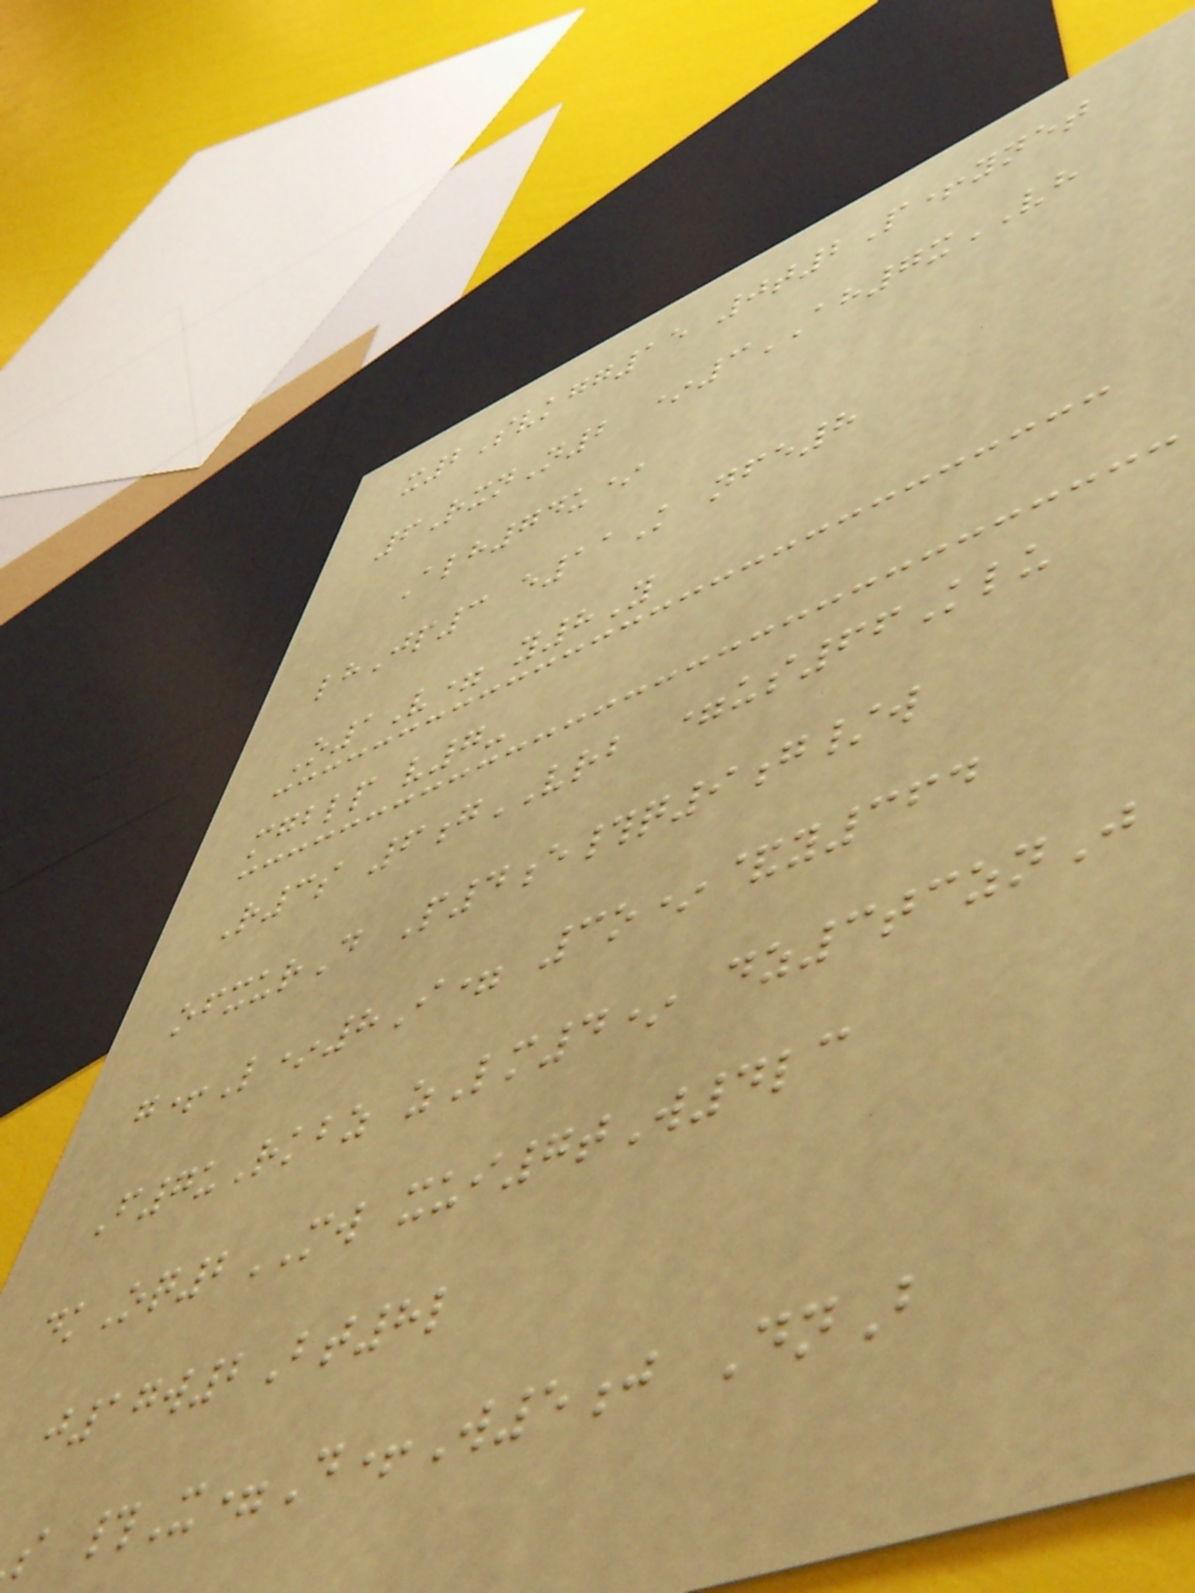x2Svkgg15 0t2P+ynet
6RxnN2 *3AH7xVH
Alh74u*
lhJp3 e11K nfe8
O1V= y8Y
mgblp v7-
R3s 6gVRB =us66Klu
ofxurD P4e#q9g/w
g+L*8I= 3o*&y364
F7uRkbz zLm4* dz3tcznJ
dkOq2MW xui7tW4lc
j17w2Bt8l
s #X=D+W5j DnB
